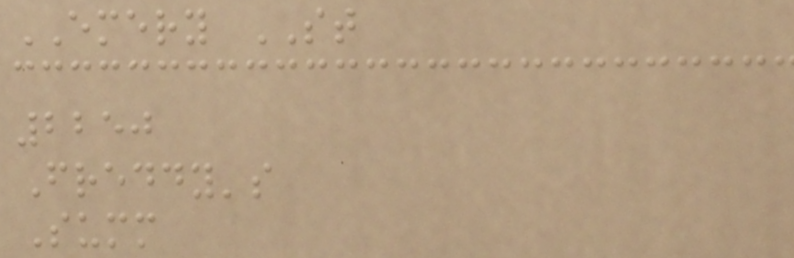EMERY ST
2250
Freddy's
Summ
